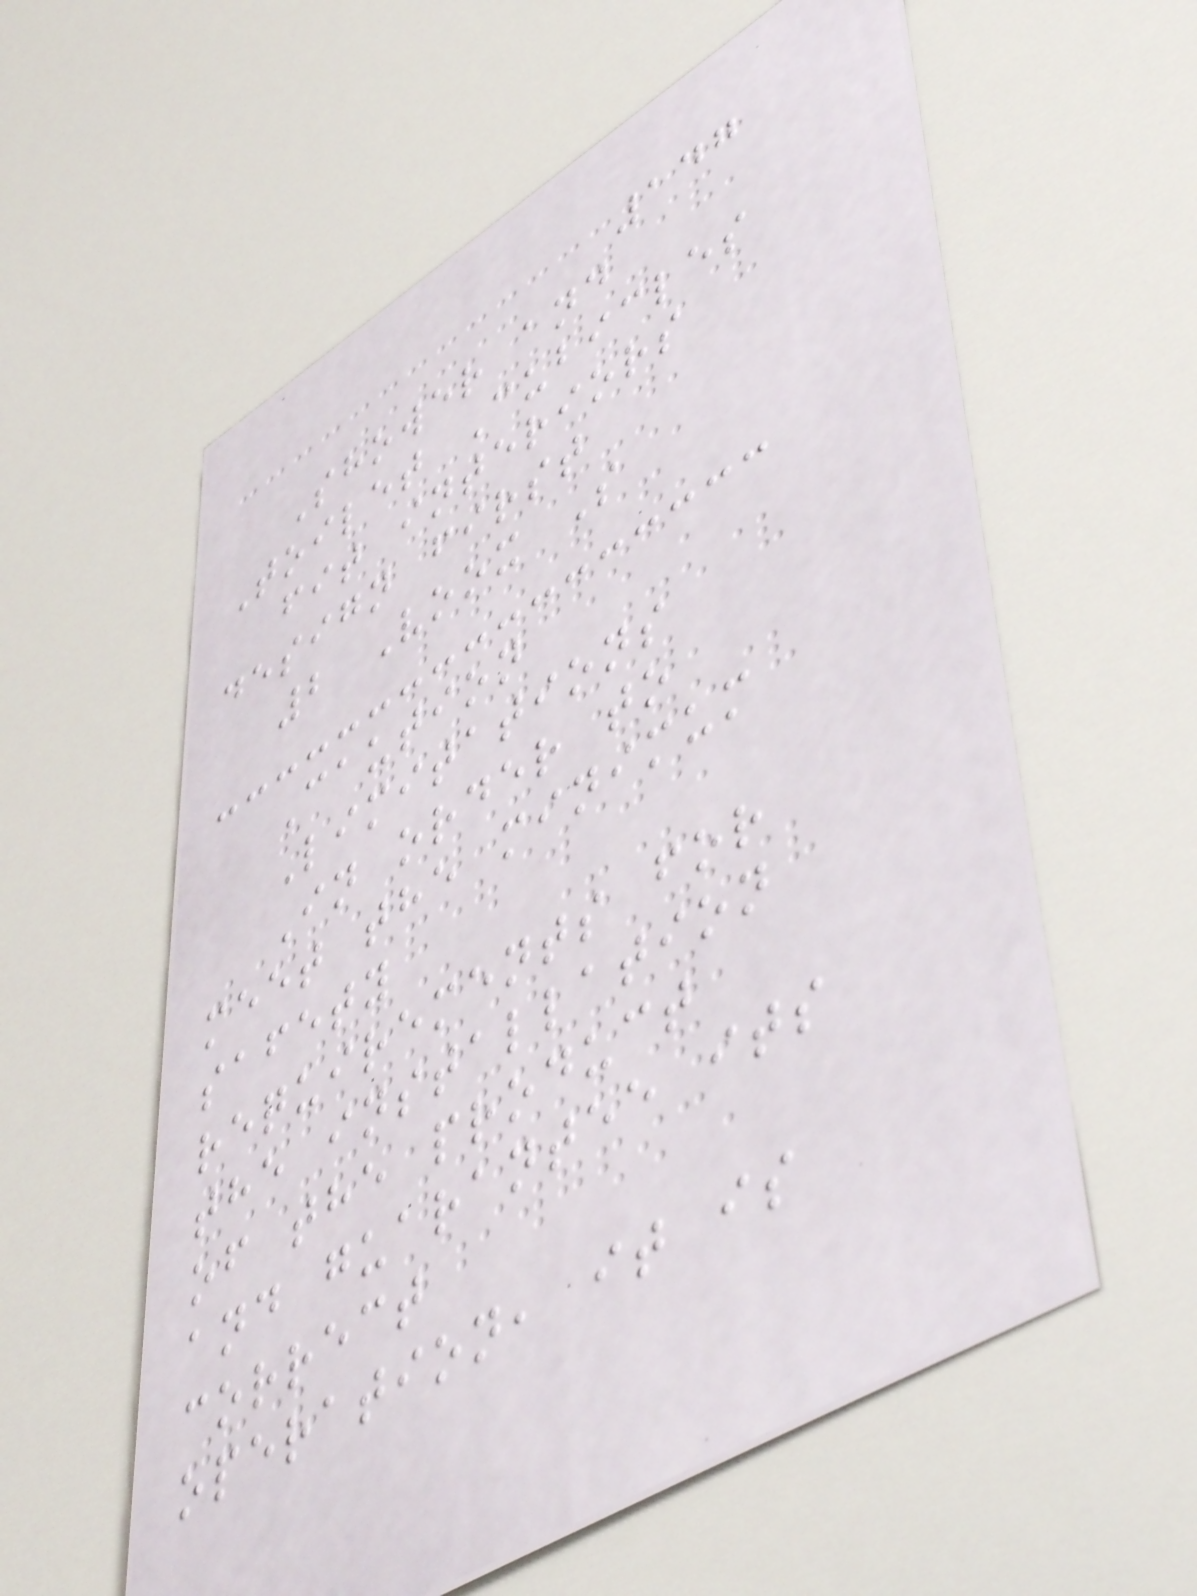147
Shower and
Toilet Cubicles
fit interiors
design first
2 Voox S
Caution
Limitations
In order to
meet the minimum
safety
requirements for
the installation
of the product
and guarantee its
correct
operation, it is
